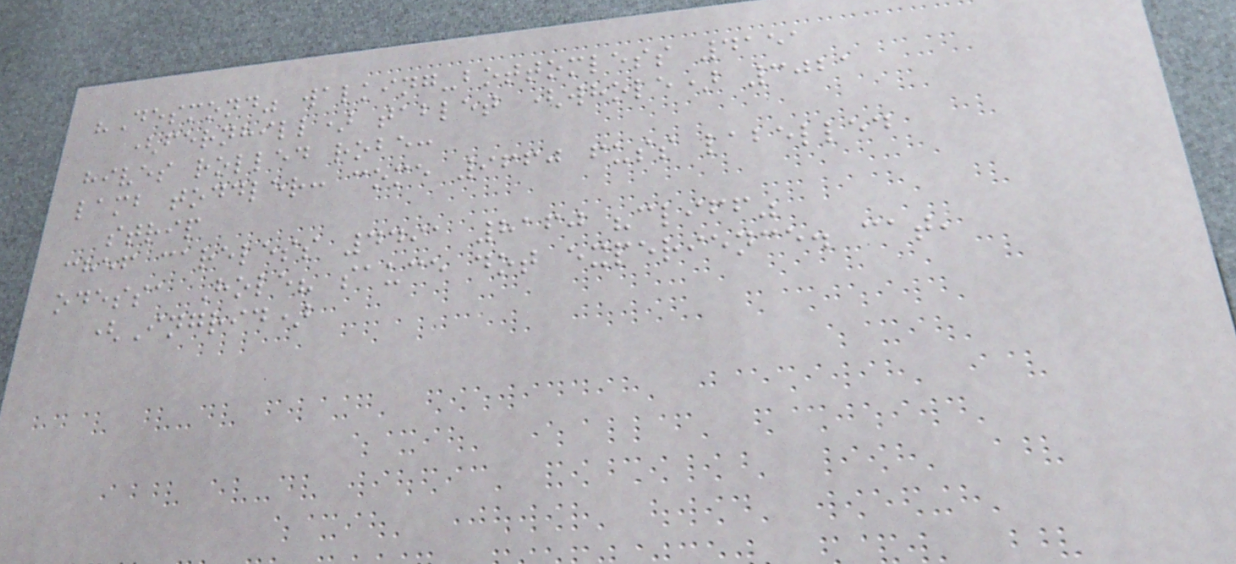"Desmond" walking-bottomless 4151
(fernhill) tablet (whole) 3021
hives rolled robe:
lamb toddler: come 9660 fuss labelled
strip
chef careless 4491 8160 "cliff"
odessa Hole? sauce dot experience. cat,
(Ingrid)
